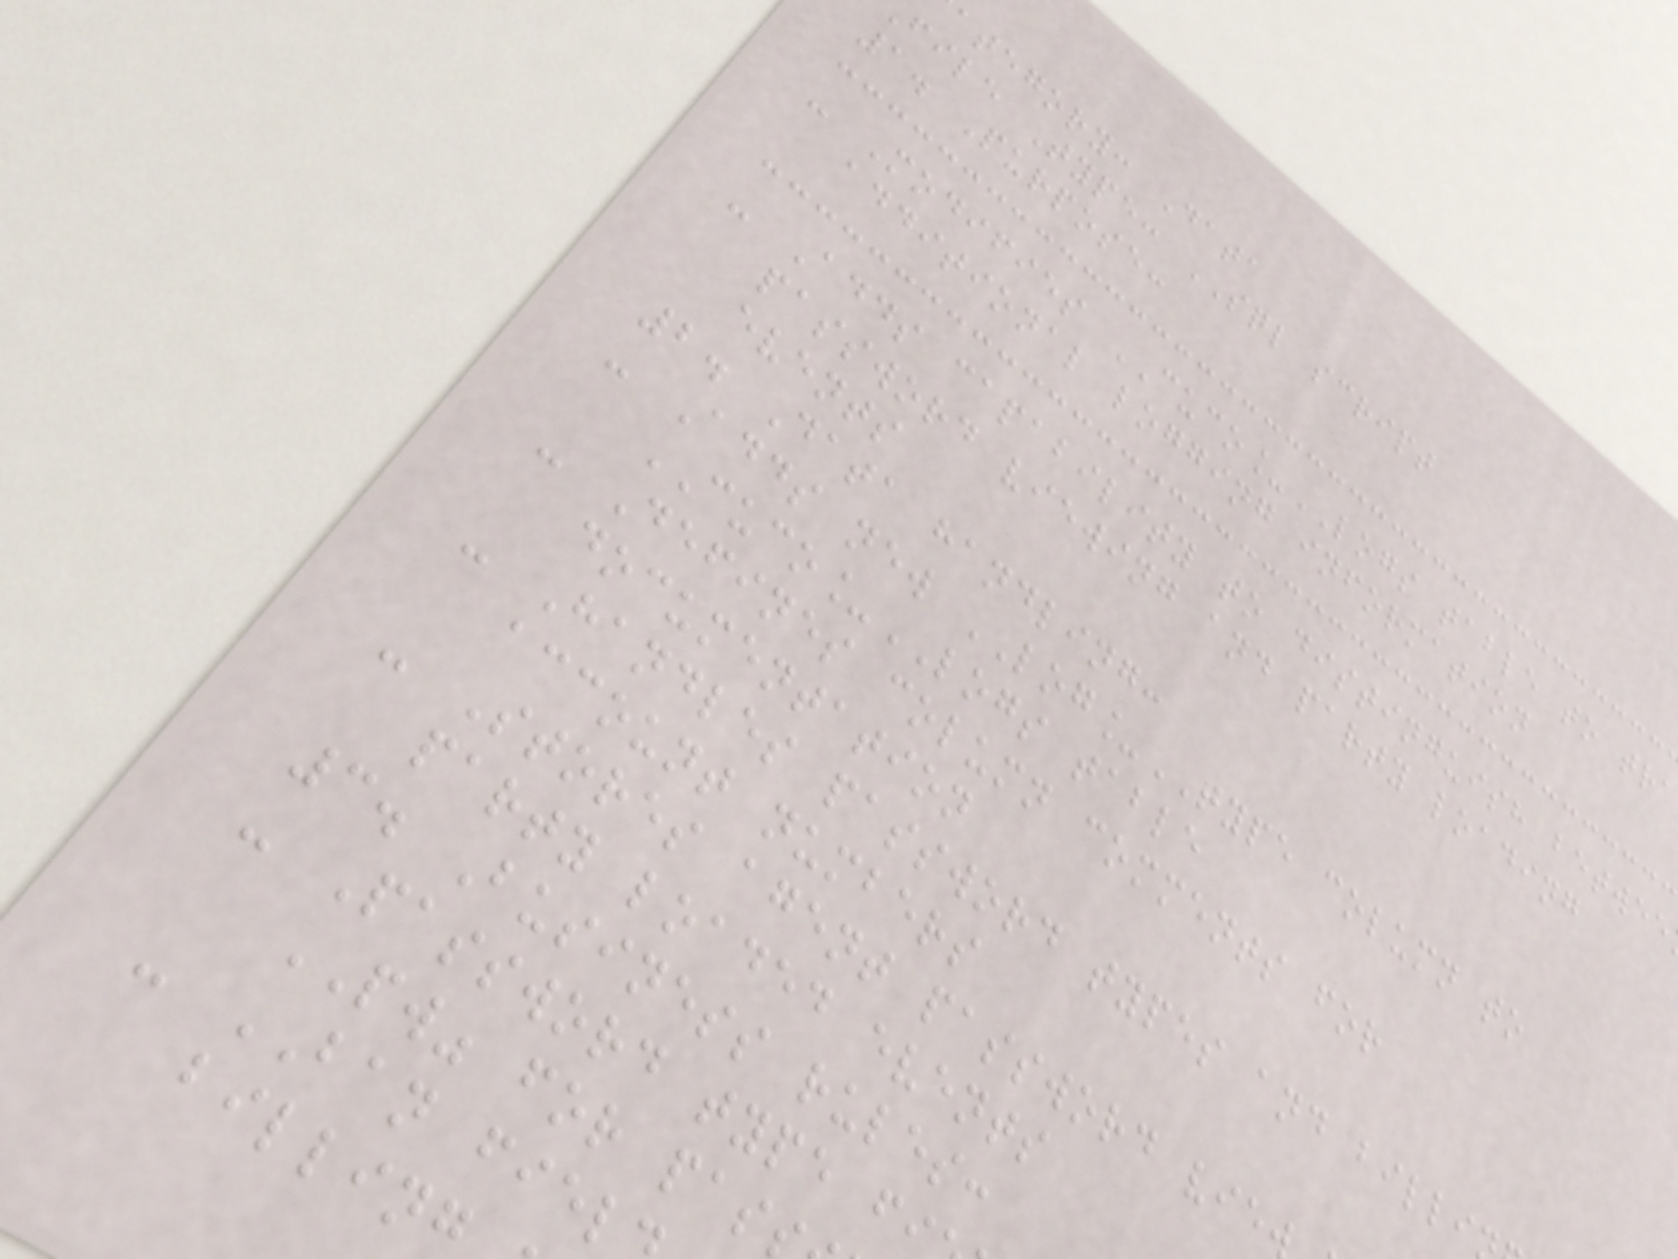ategory: Data
file Type: SQL script
1. Purpose:
- Modifies CUCO_LOGS table to tra
additional logging information
- Adds capability to distinguish betwee
password viewing and party loading
events
2. Data handling:
- Adds new LOG_TYPE column to
CUCO_LOGS table
- Defines column comments for
documentation
- Handles password types and billi
account numbers
- Stores agent password vie
party loaded events
3. Business rules:
- Password type fi
PW" for pas
- BAN fiel
billing
